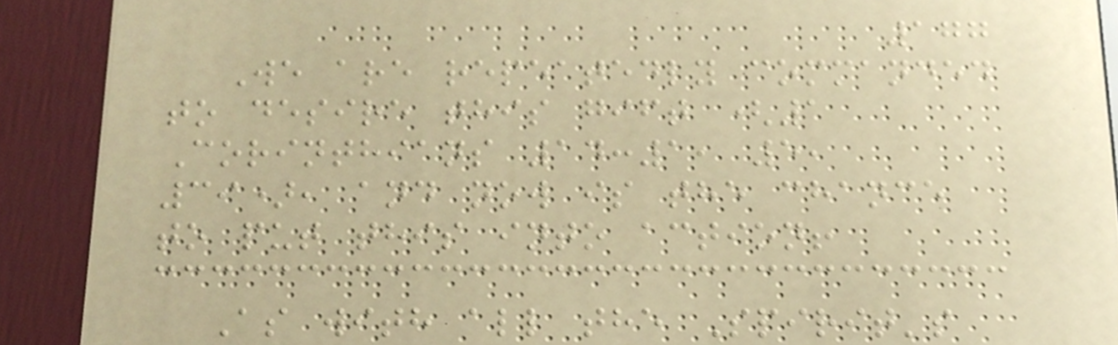177
We are repeatedly commanded
to desire this gift (1
Corinthians 14:1, 5,
39), and now is the chance
to put this into action!
As with all the Spirit's
